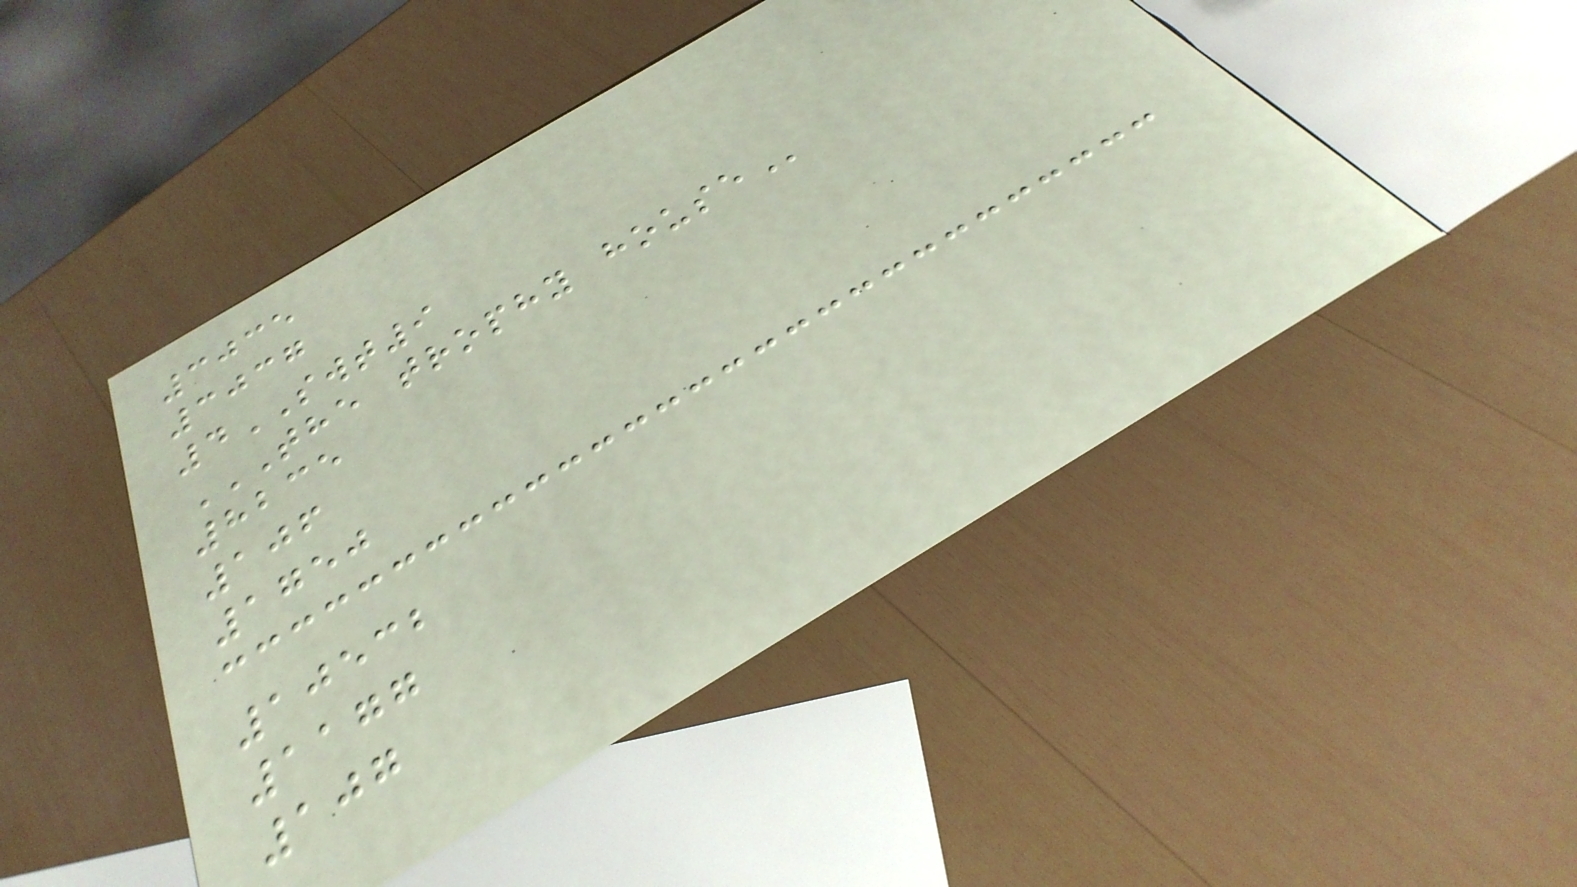3035
3037
4SWT9
THE TROPHY HOUSE
8235
106
1750
10532
1177
107
